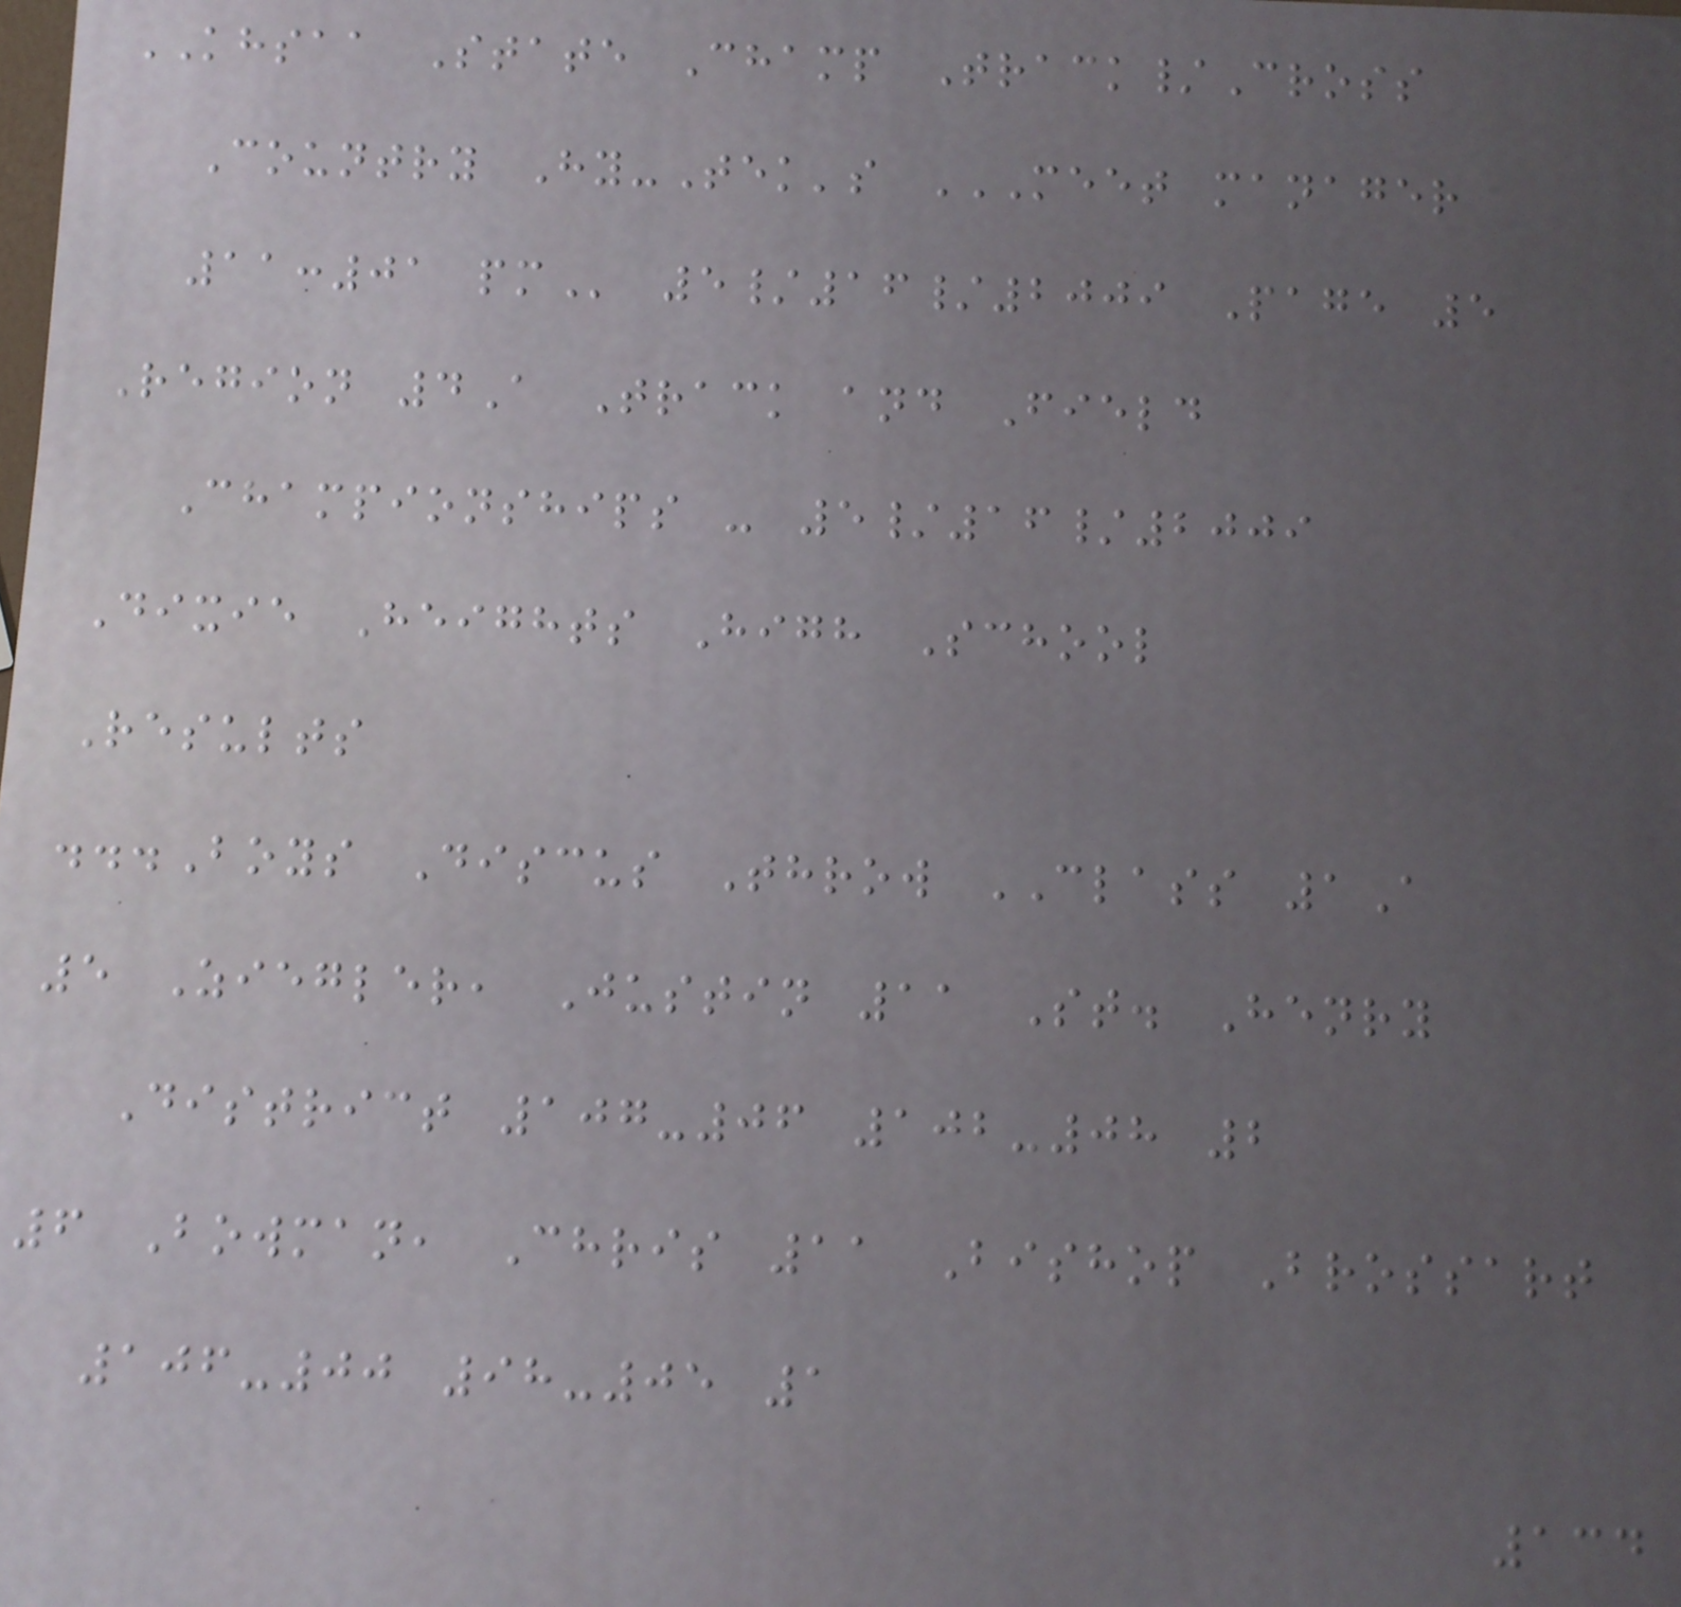KHSAA State Champ Track/Cross
Country Hy-Tek's MEET MANAGER
11:01 PM 5/16/2009 Page 5
Region 4A Track and Field
Championships - 5/16/2009
Dixie Heights High School
Results
...Boys Discus Throw CLASS 1A
5 Ziegler, Justin 11 St. Henry
District 107-06 102-08 2
6 Bowman, Chris 11 Bishop Brossart
106-00 98-05 1
134
